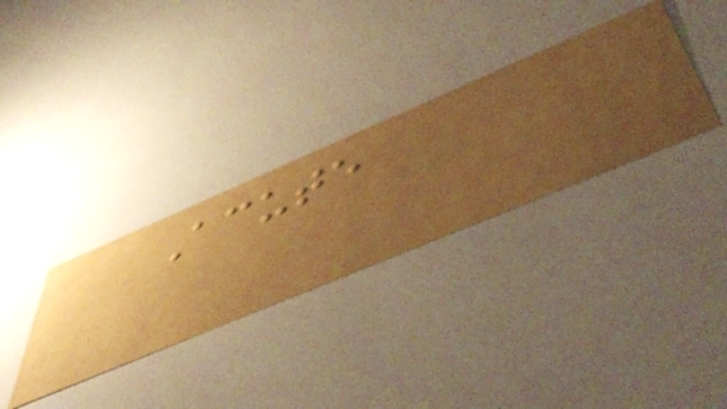Acute
